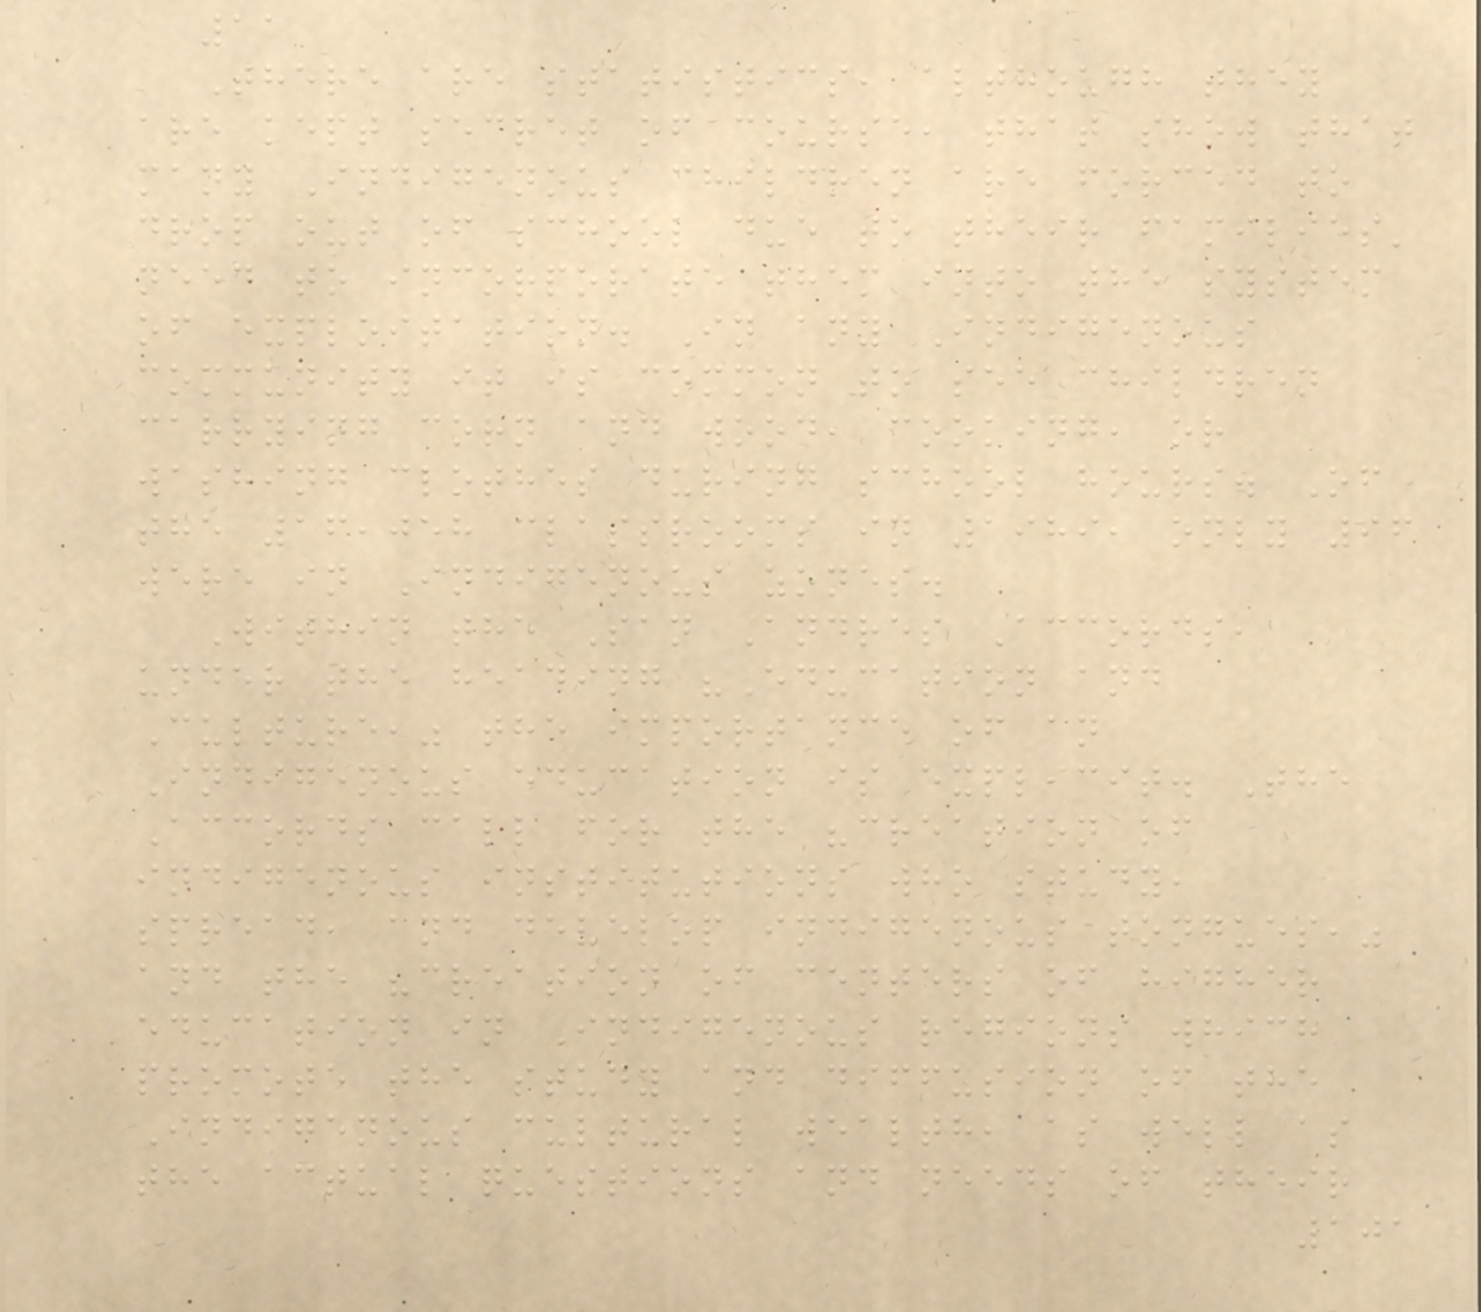11
There are statistics, although they
are kept secret of course, that show that
many Indigenous children are forced to
drop out of school due to their families'
need to incorporate them into the system
of exploitation. In any Indigenous
community it is common to see children
carrying corn and wood, cooking, or
washing clothes during school hours. Of
the 16,058 classrooms in 1989, only 96
were in Indigenous zones.
Within the San Andres Accords,
under the heading "Education and
Culture," the importance of an
Indigenous education is explicit. The
Accords call for the "creation of
indigenous institutions who study,
spread, and develop indigenous tongues,"
and the "creation of centers of higher
education in Indigenous regions which
promote the study and diffusion of the
Indigenous cultural wealth, as well as
the actual questions and needs of their
101
